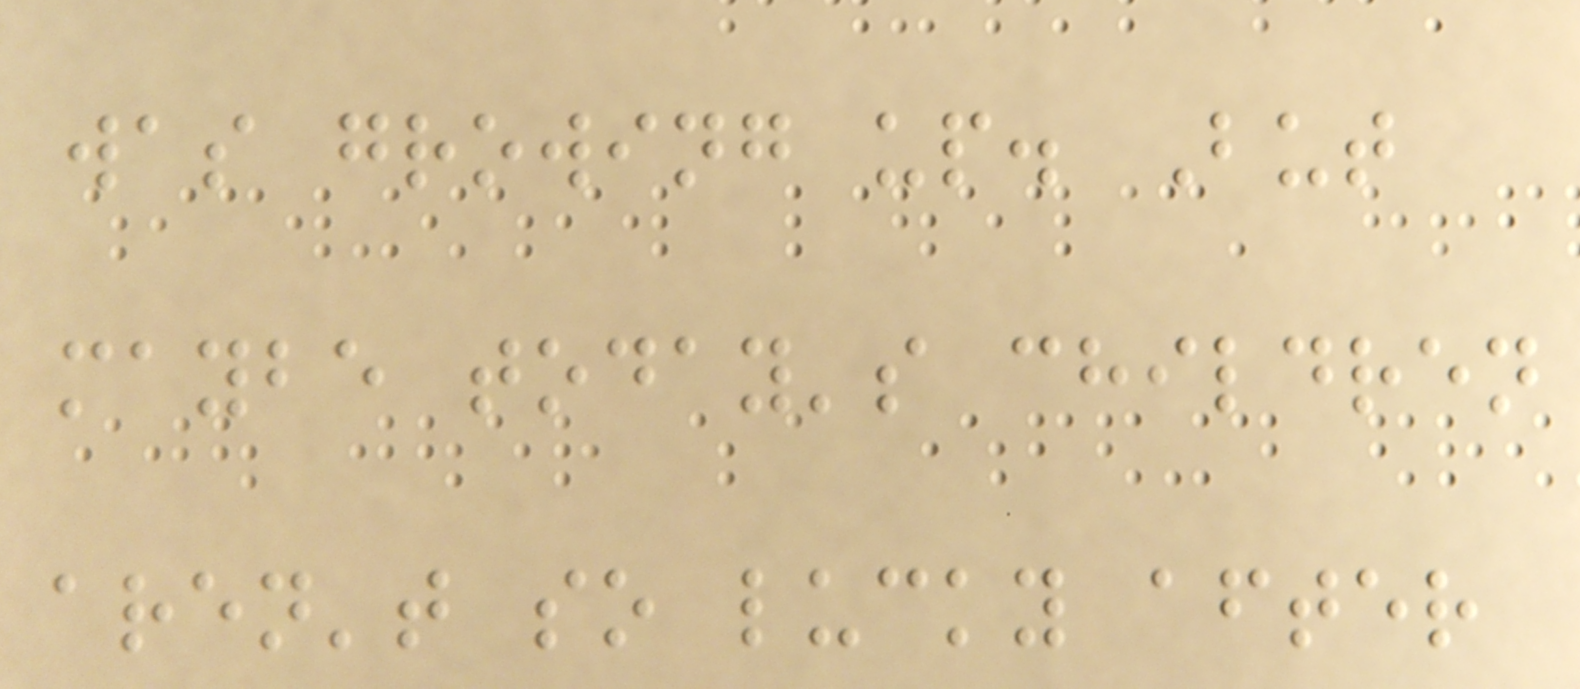was growing up. But
maybe today's children
aren't so lucky after
